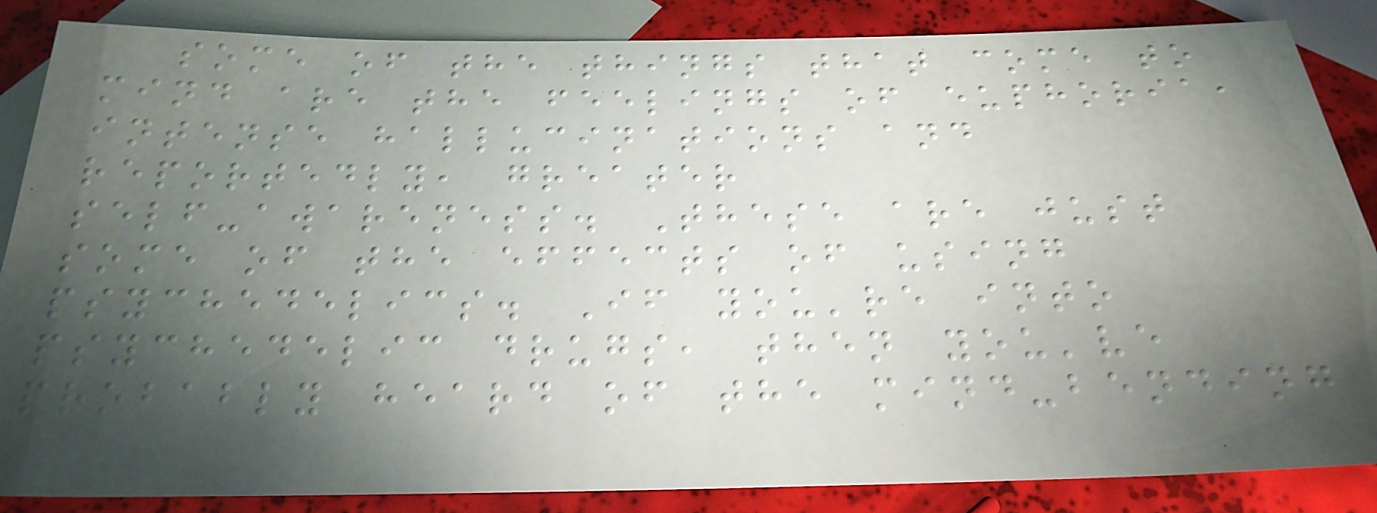some of the things that come to
mind are the feelings of euphoria,
intense hallucinations and
reportedly, greater
self-awareness. These are just
some of the effects of using
psychedelics. If you're into
psychedelic drugs, then you've
probably heard of the mind-bending
